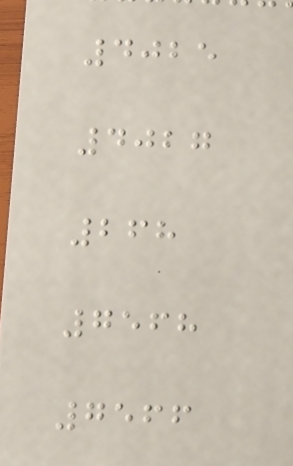4025
4027
268
7568
7566
